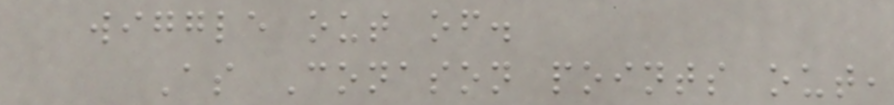wiggle out of.
As Conason points out,
